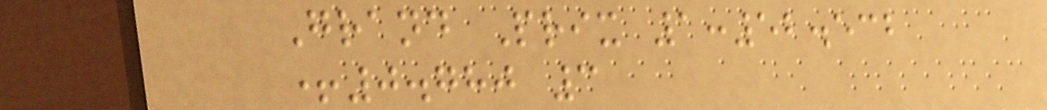Grand Prix 1:52.532
+0.780 3
